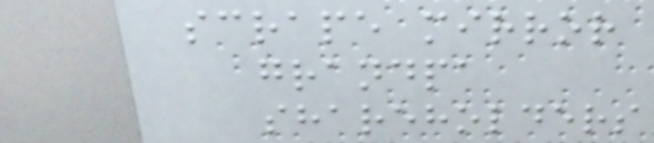scrape mirror
grandpa
shareholders
